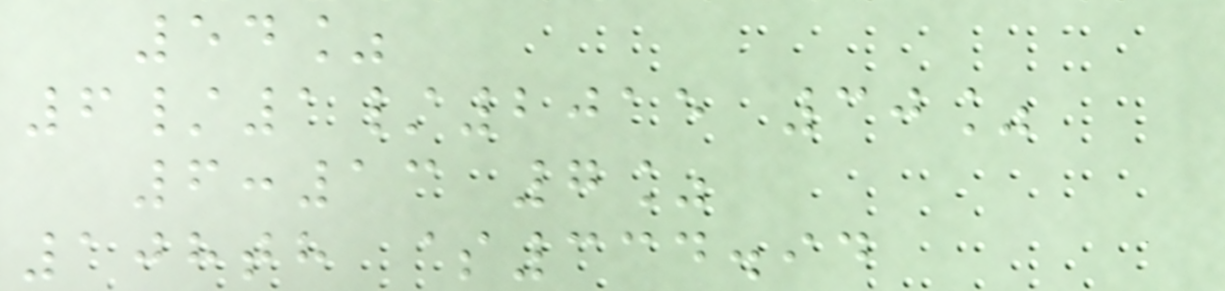54%
6/1/2015 30%
6:13 7%
108th $334.94
